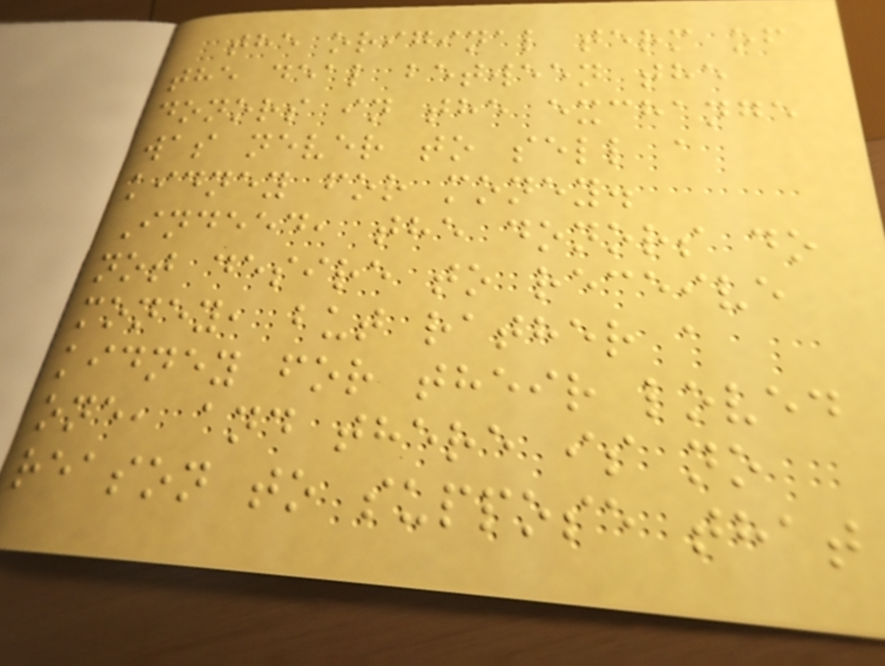the original term of
the deal between the
donors in the exchange
was never to sell a
kidney for money.
Indeed, the donors do
not desire to receive
money, but rather a
kidney for their loved
one, and there is no
reason to suppose that
